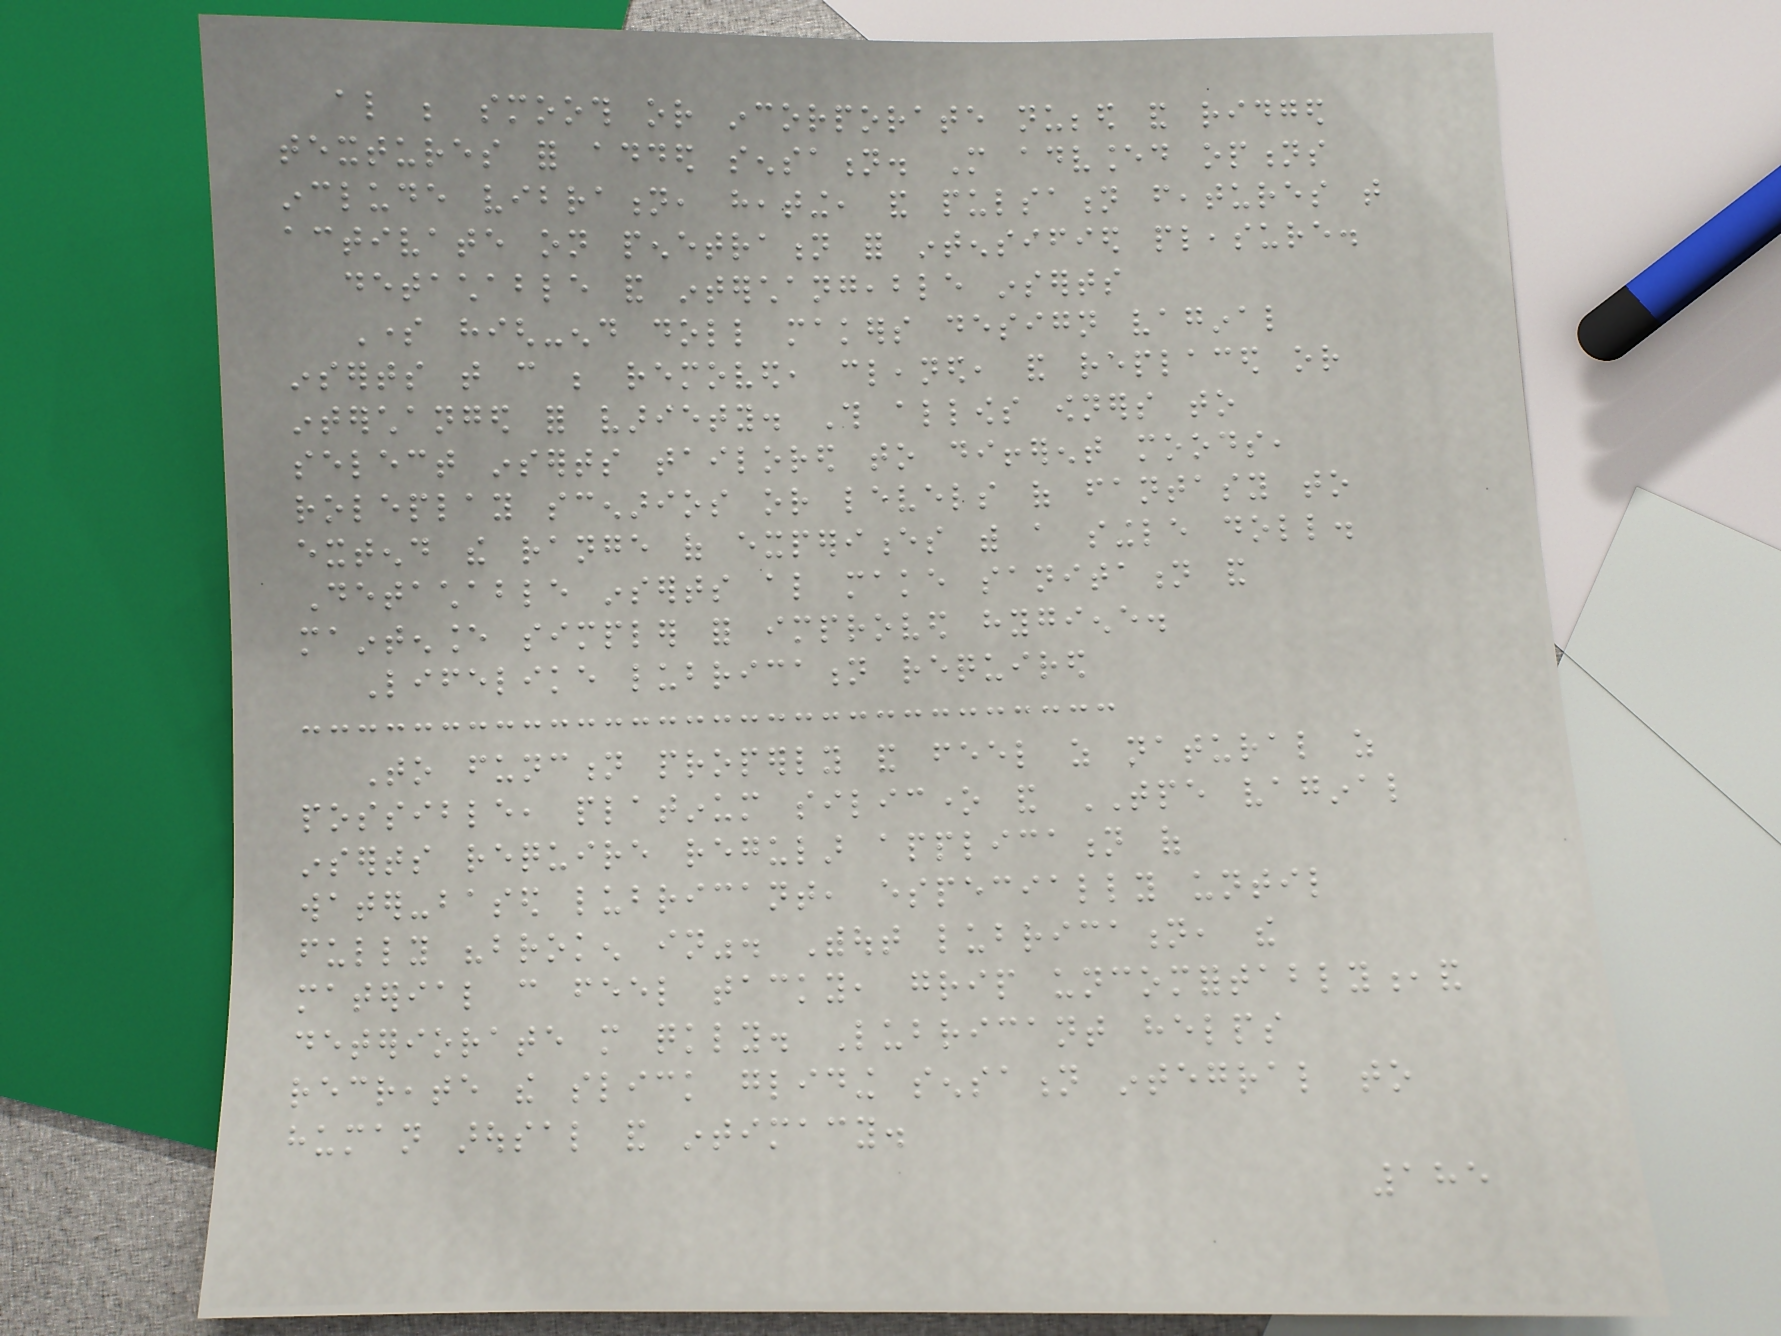also be smooth or incorporate nubbed and ridged
textures for added sensation. More advanced options
include vibration, heating, and pulsation features that
activate on penetration for intensified pleasure.
detachable and interchangeable inserts
Some high-end doll makers design vaginal
inserts that can be removed, cleaned, and replaced or
interchanged for variety. This allows owners to
select inserts tailored to different moods,
roleplay scenarios or levels of fantasy to
extend the range of experiences with a single doll.
Detachable inserts also make sanitation and
maintenance simpler for improved hygiene.
Lifelike lubrication required
To function properly and feel as natural as
possible, platinum silicone and TPE vaginal
inserts require regular application of
water-based lubricant, especially until
fully "broken in". Without lubrication, the
material can feel tacky, grip uncomfortably,and
deteriorate more quickly. Lubricant helps
recreate the slick gliding sensation integral to
human arousal and intimacy.
185
